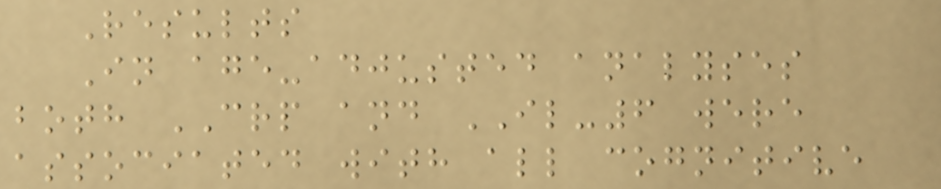Results
In age-adjusted analyses
both CRP and IL-6 were
associated with all cognitive
